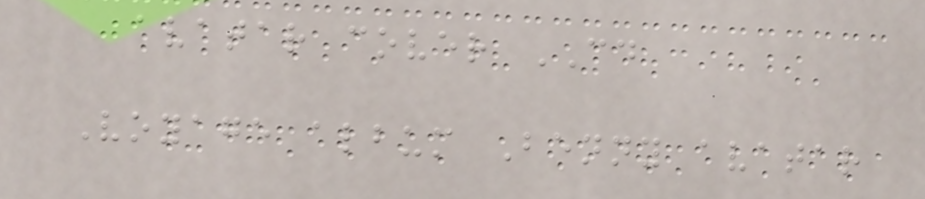avatar cover CD
Voyage album Benny avatar
